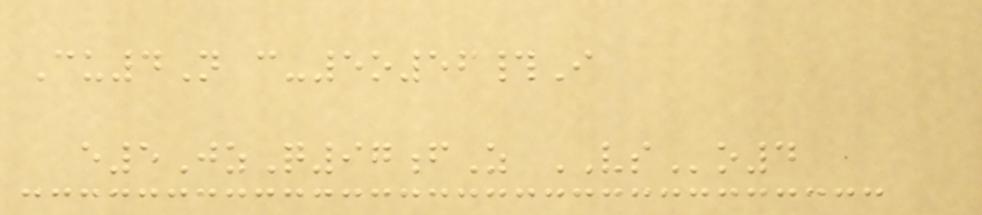Cu4N c-5o56#I
e5JzQ97fZ VSo4
